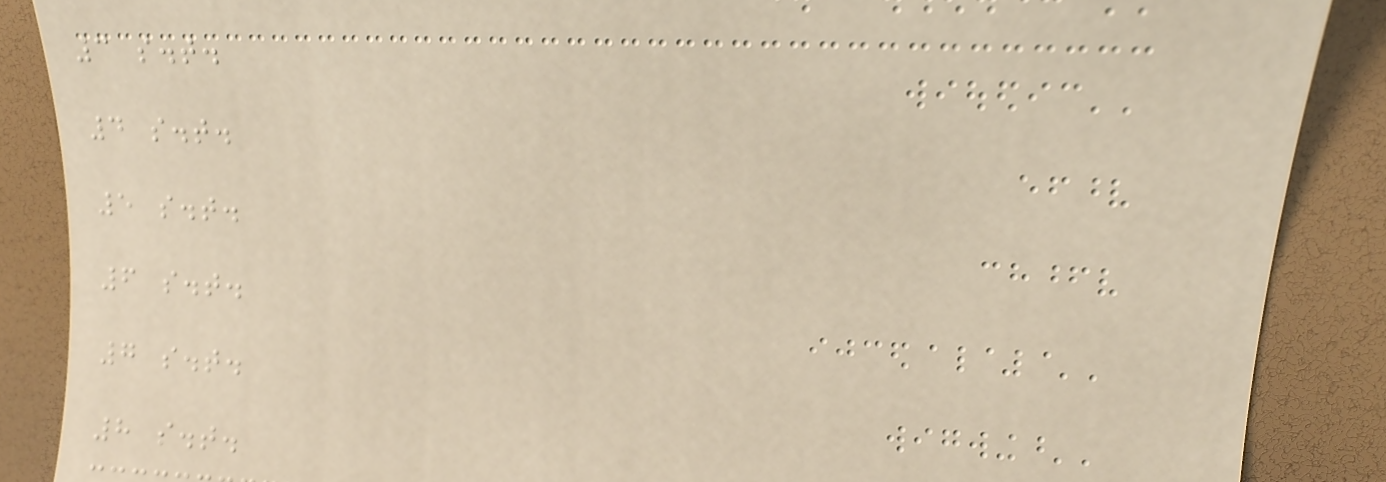3 s.t.
4 s.t.
5 s.t.
6 s.t.
7 s.t.
8 s.t.
